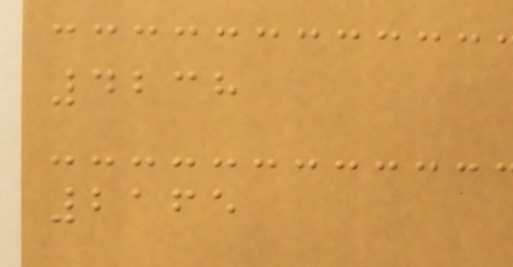4238
2165
